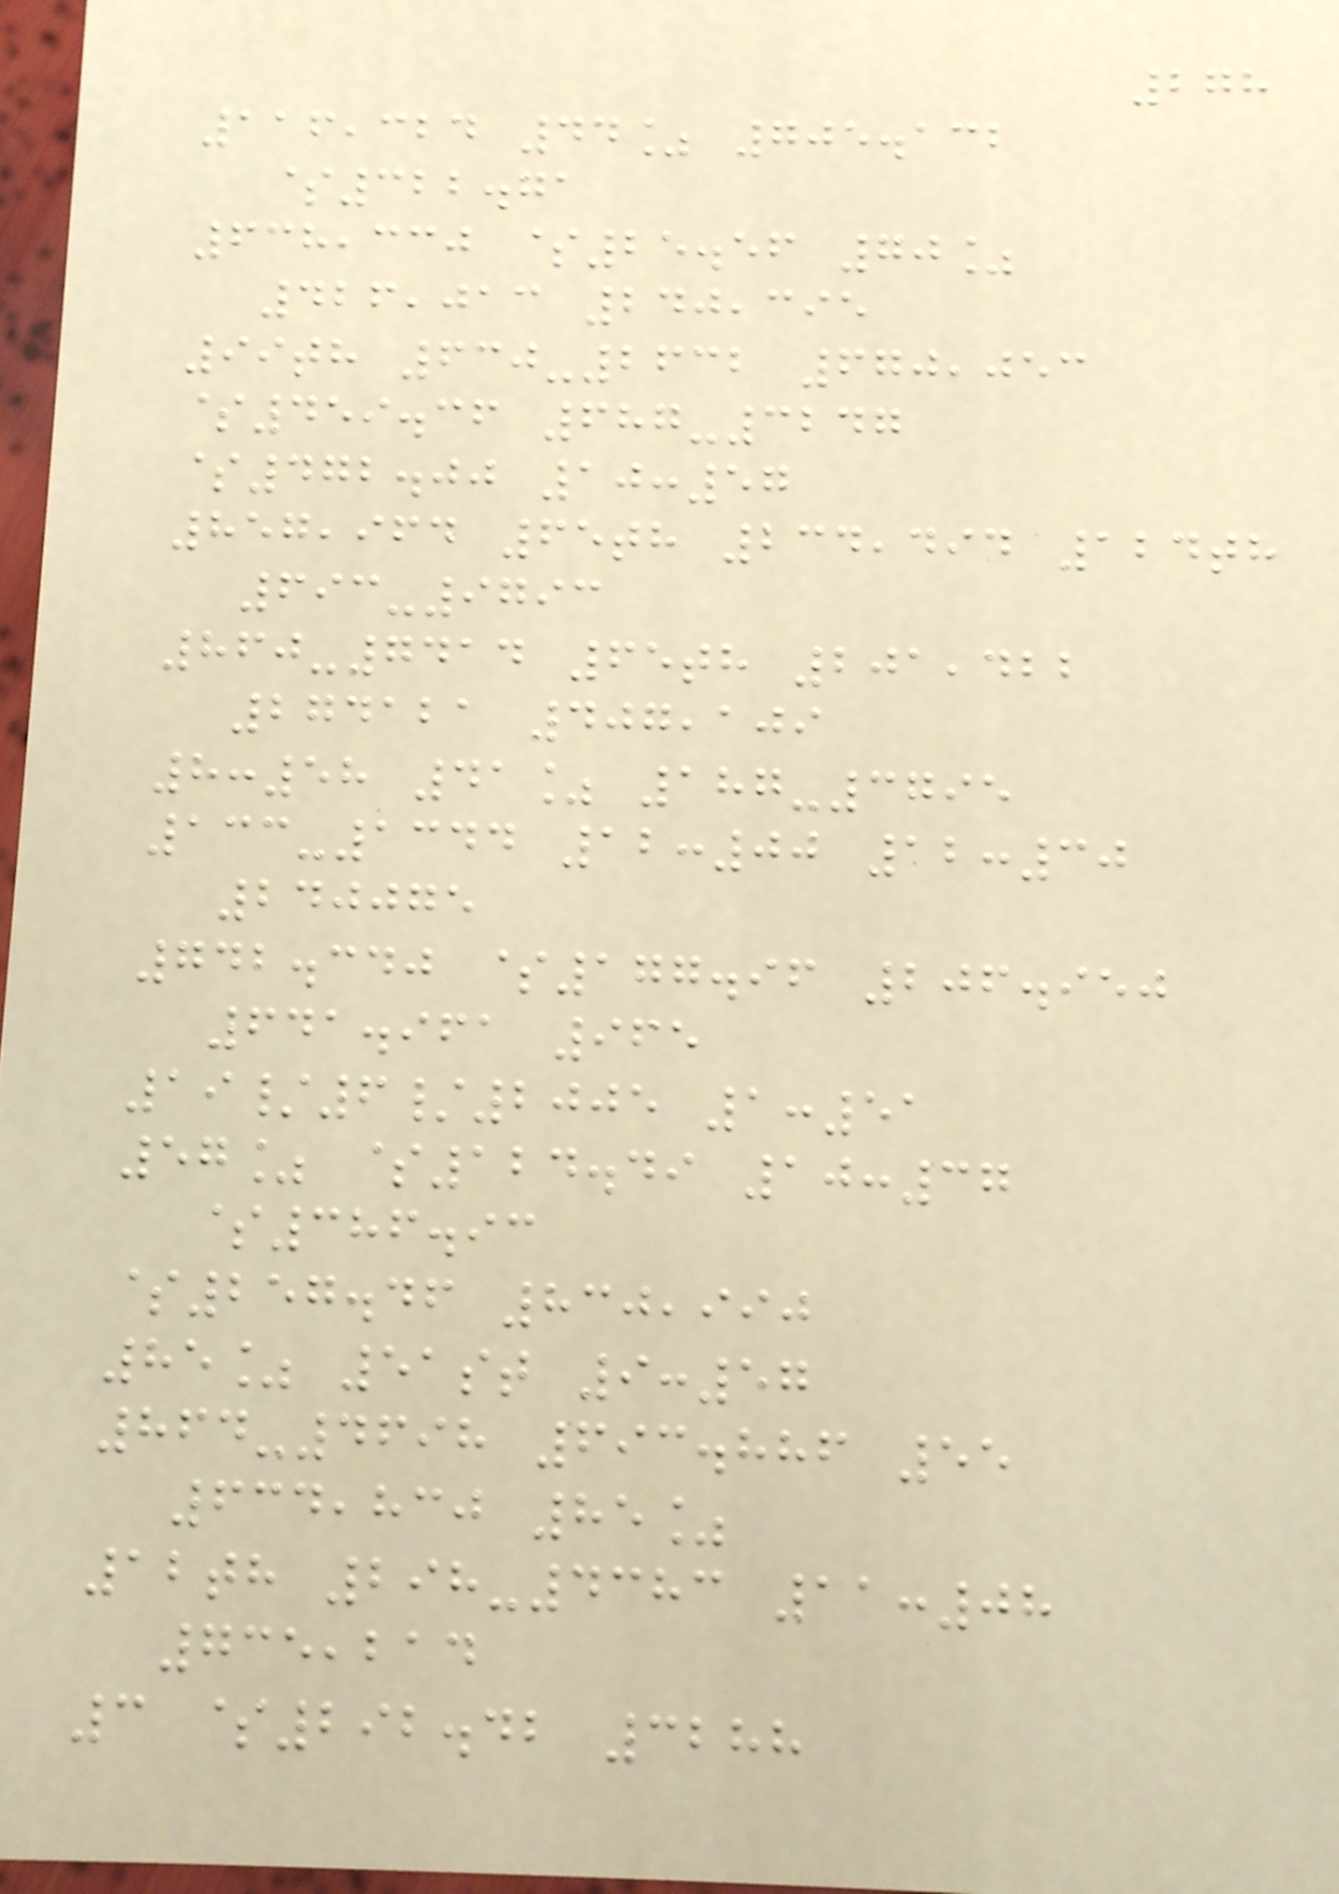278
116,324 44% 705.132
$322.71
638,330 $25.56 70%
426,013 240,395
99th 630-2632 670,053
$459.36 687-3247
$472.00 10:57
857,964 65th 234,494 124th
693-9793
860-7414 65th 201,422
274121 407,109
8:58 41% 187-3795
133-1344 12:00 12:30
240075
742.340 $177.96 206.950
641.961 965
19/6/2005 1:51
57% $124.49 10:37
$386.93
$257.46 830,990
85% 51st 9:57
864-4698 693.886 55
634,830 85%
12th 298-4383 11:08
735,214
3 $292.42 3288
